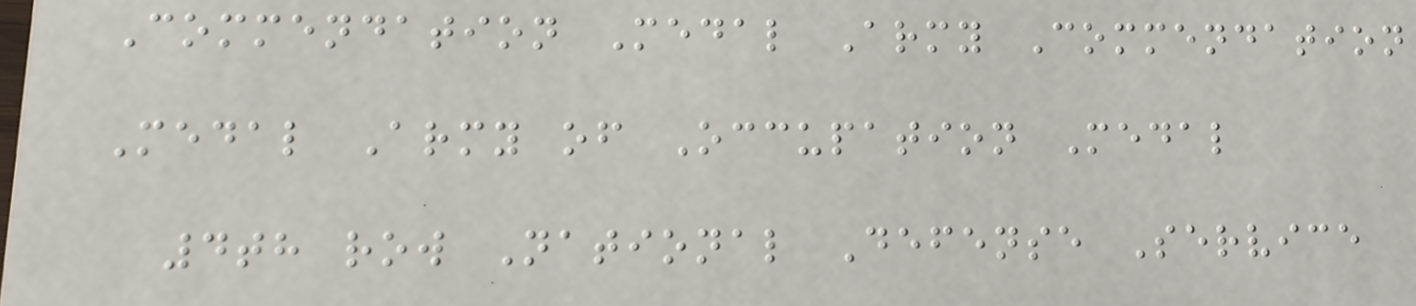Commendation Medal Army Commendation
Medal Army of Occupation Medal
4th row National Defense Service
